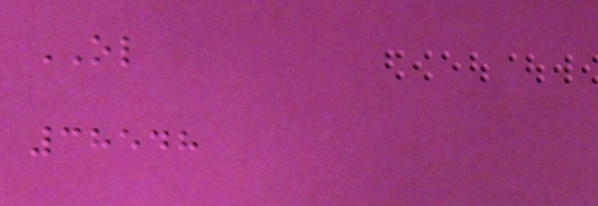OL
38548
